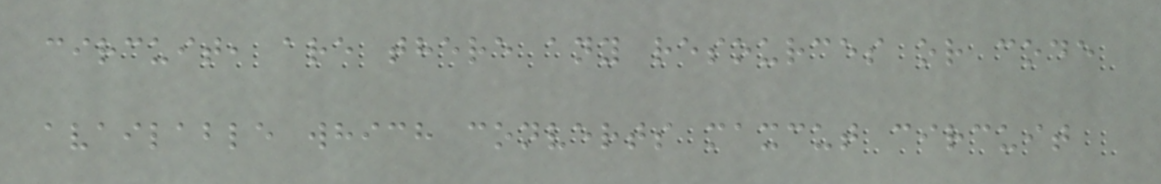circuit, are there any resources or code
available which converts maxcut circuit
